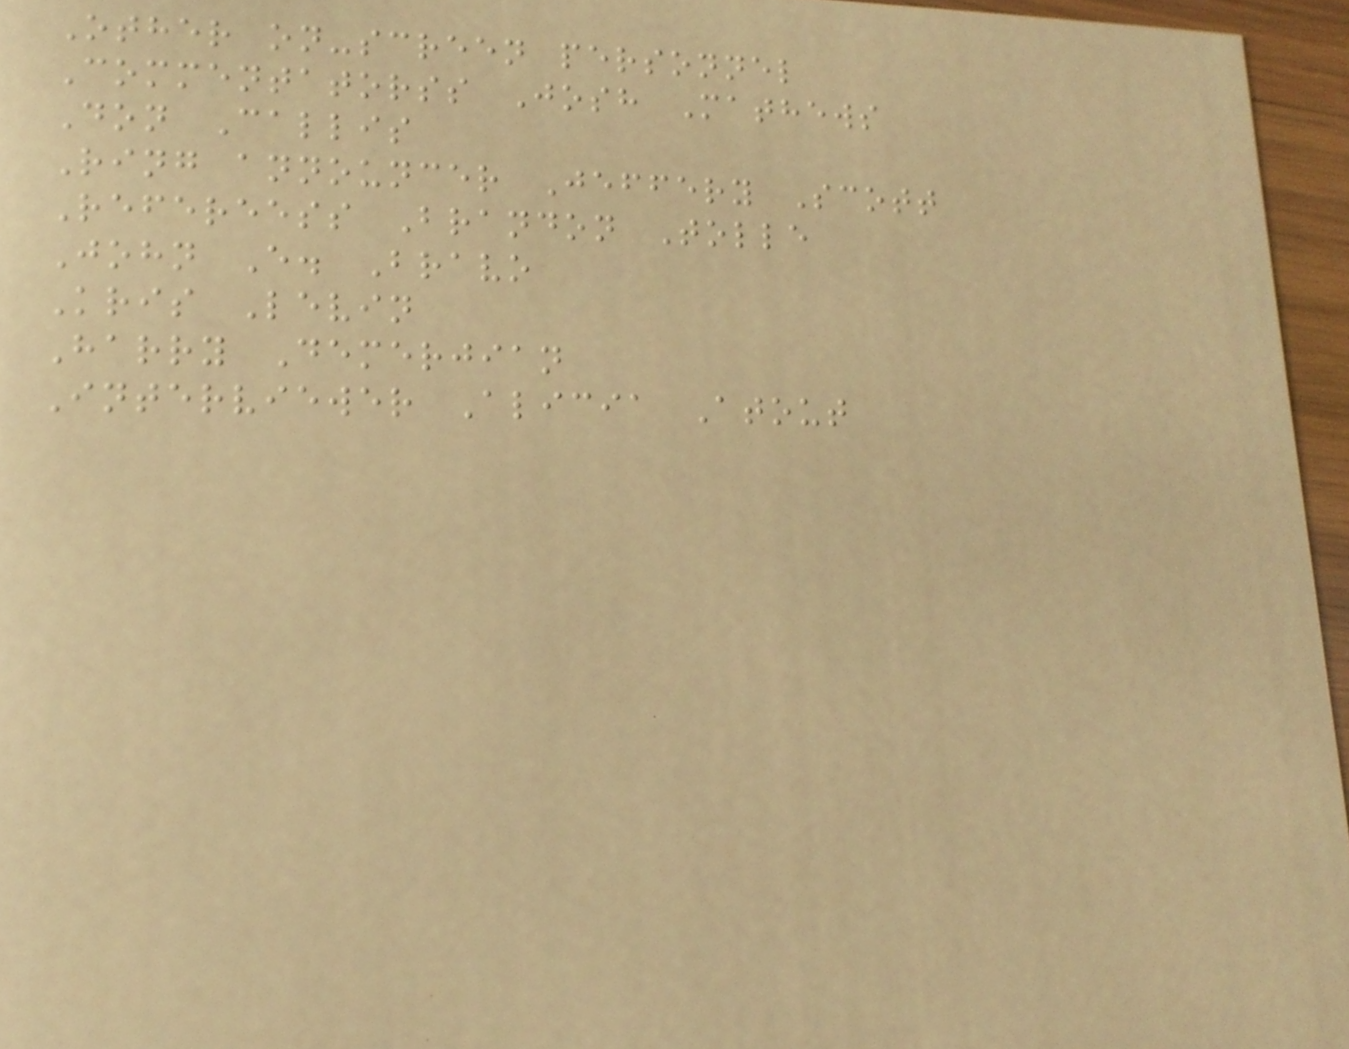Other on-screen personnel
Commentatorss Josh Mathews
Don Callis
Ring announcer Jeffery Scott
Refereess Brandon Tolle
John E. Bravo
Kris Levin
Harry Demerjian
Interviewer Alicia Atout
